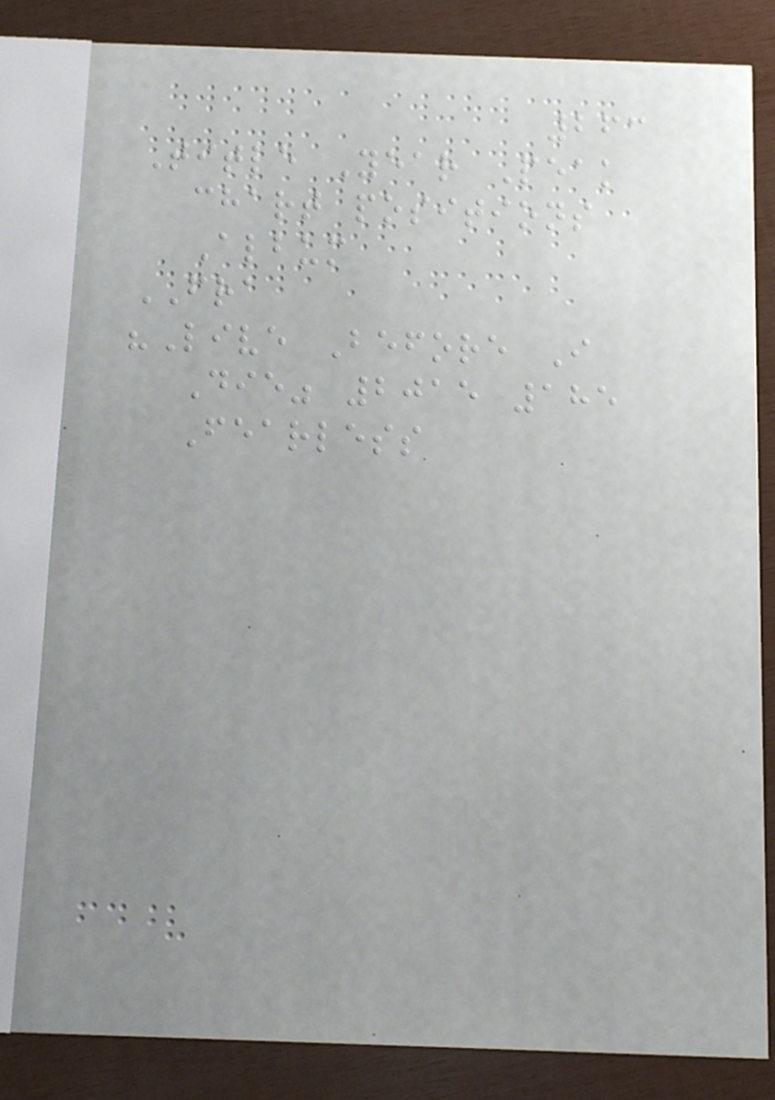263
Title Year Peak
chart positions
Album
FRA
"Live Before I
Die" 2015 185
Fearless
